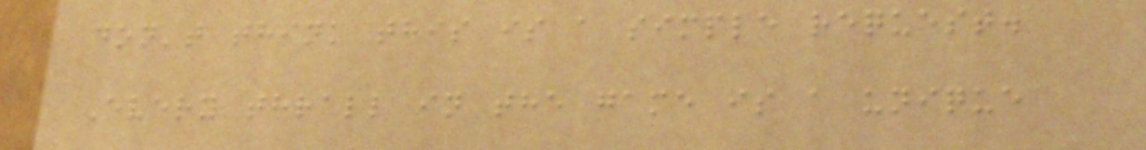don't think this is a simple request.
Every thrall in the game is a unique
